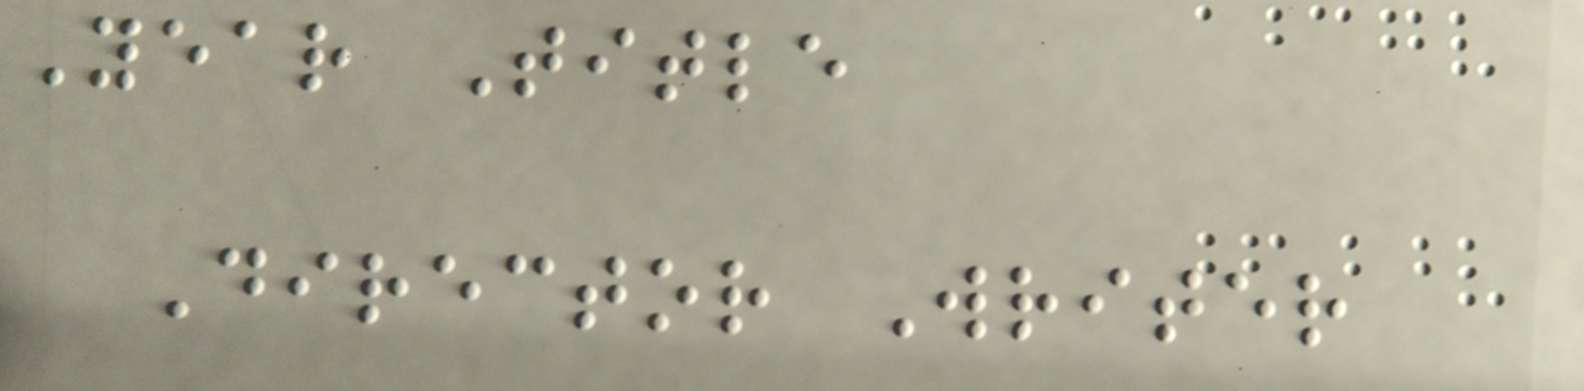Year Title
Director Writer
